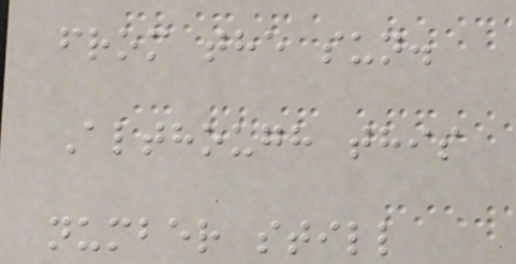from the sun.
Although this
number still
